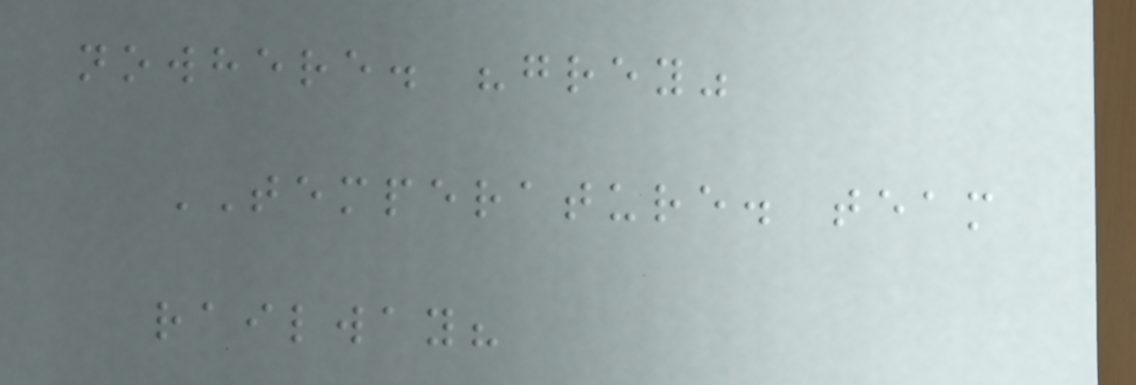nowhere. "grey"
TEMPERATURE. team
railway?
